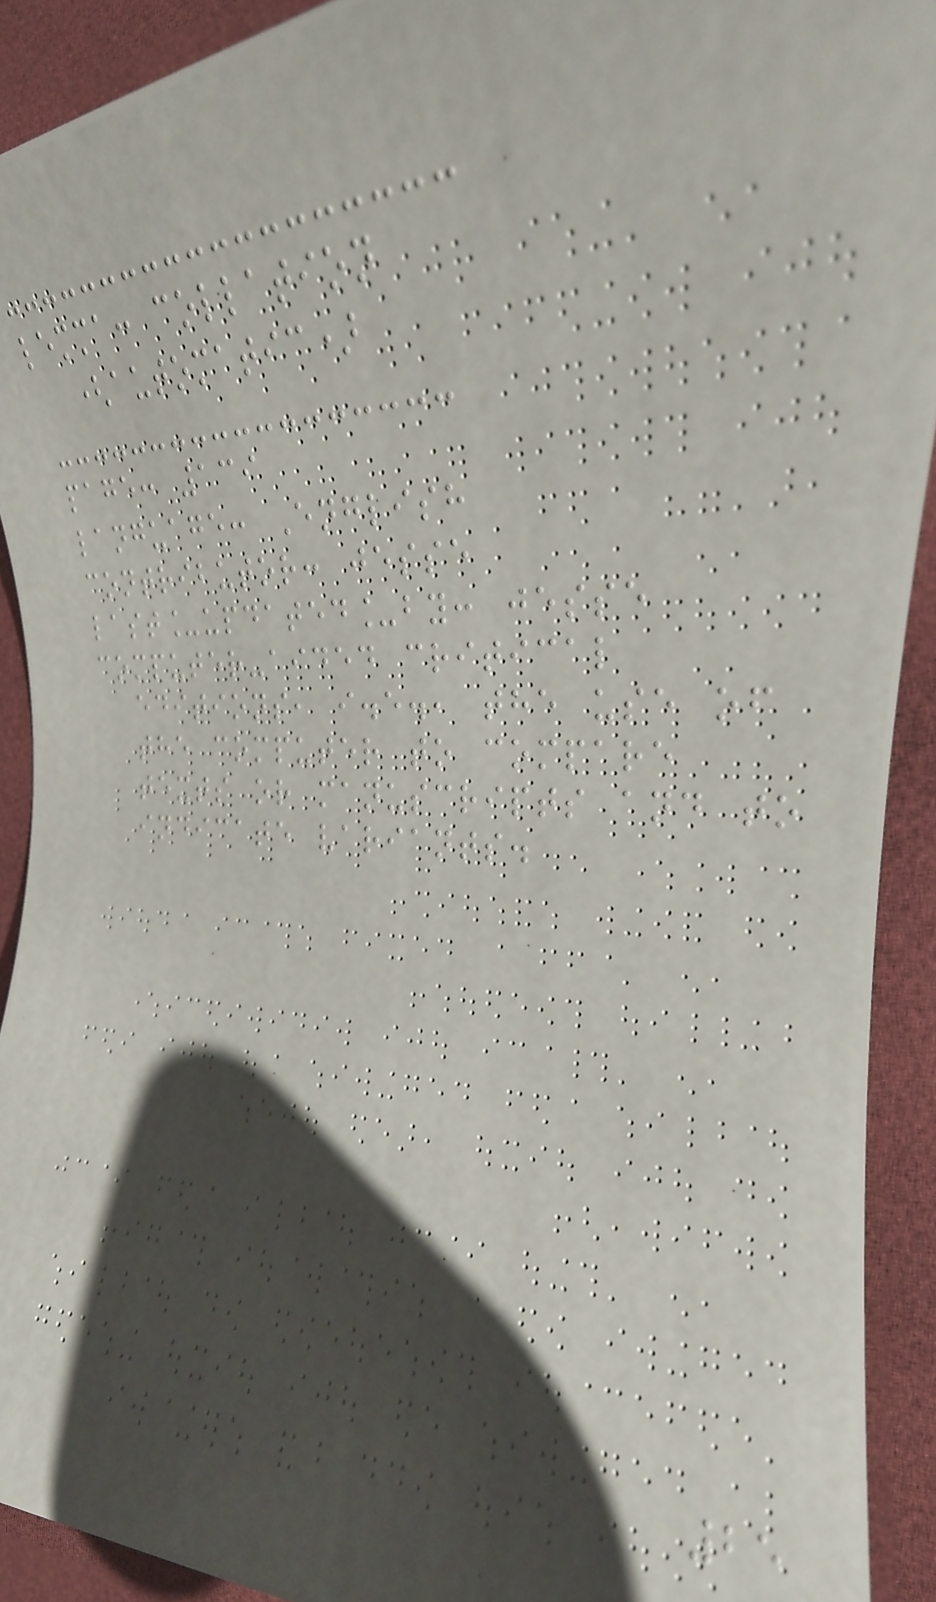lemma: collation
(automatic)
page: 139
language: English
contributor: jesse
last_updated_by: jesse
computer-aided critical
editions, i.e., the use of
the computer to compare
texts or manuscripts and to
indicate variants.
25
